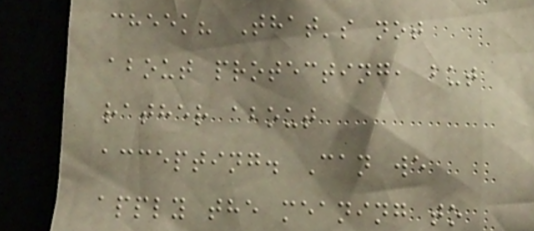cheek? That's not
about protecting, but
rather about
accepting. Can we
apply the meaning to
